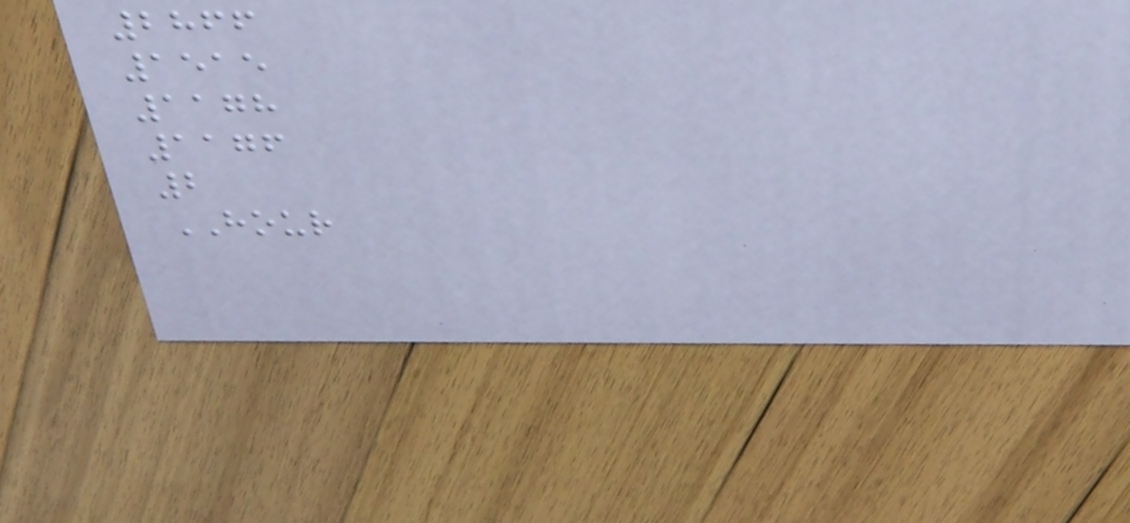2866
1515
1178
1176
2
HOUR
